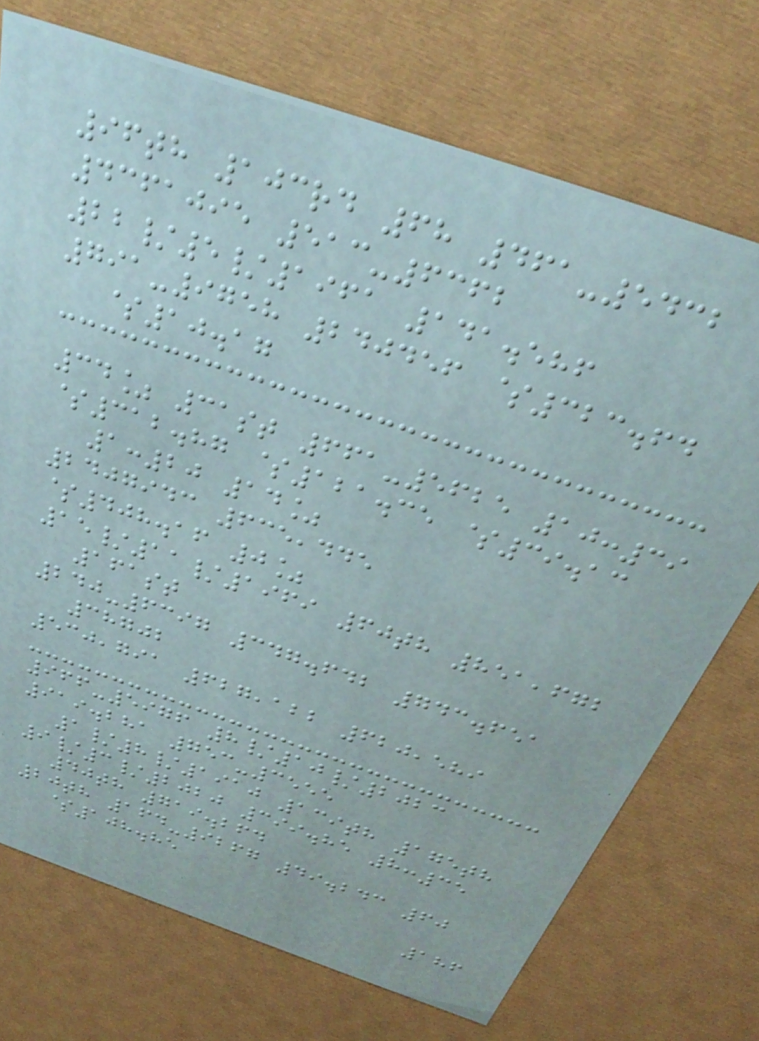96th 103rd 68 461-5432
4361095 513-6362
22/5/1961 141.586
791-9758 240456 $323.64
$10.17
34% 31st 661-5625 10:39
$312.87 $121.35 $39.13
1:20 14%
2407943 635,445
$408.16 0%
15/11/1969 60th 851,672
161st
240-6397 347.642 743.651
38702
530,791 627,122 620,589
966-5976 8/10/2023
919.281 753-3555
1/8/1910 139th 175th
9/3/2020 399.85 8:35
40th 719.264
20th 164-9267 49.243 60
$108.85
186
